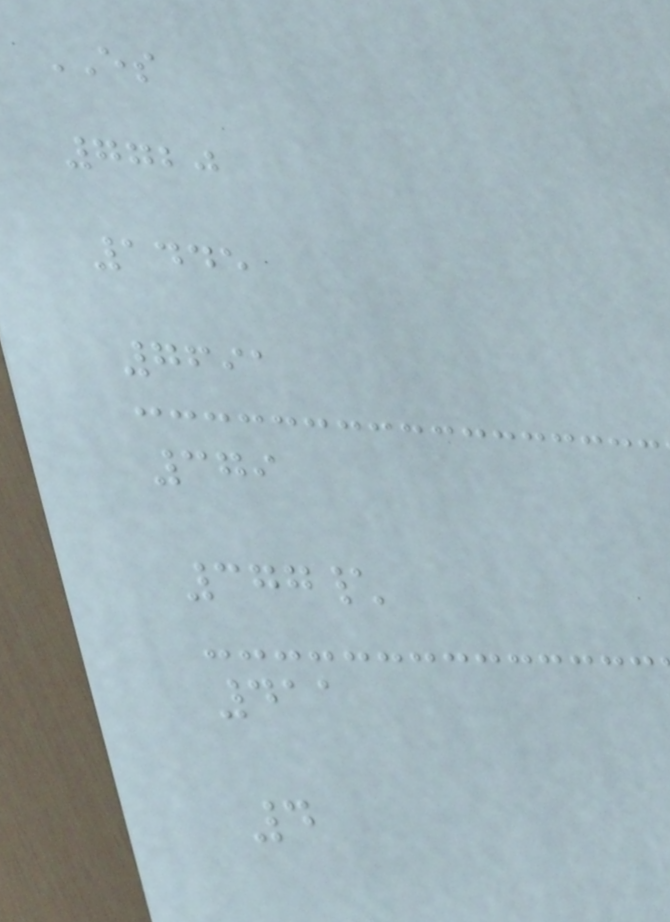ES
7720
1445
7691
379
377\
411
4
